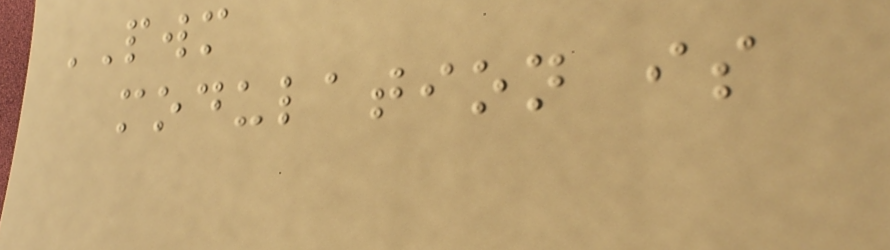PWM
modulation is
